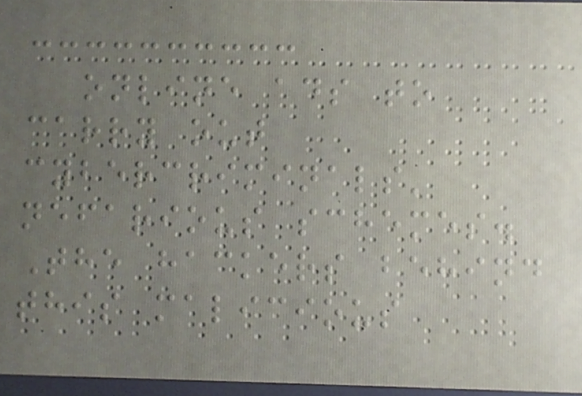online ads to
carry out
cybercriminals'
nefarious schemes.
The hackers behind
this malicious
